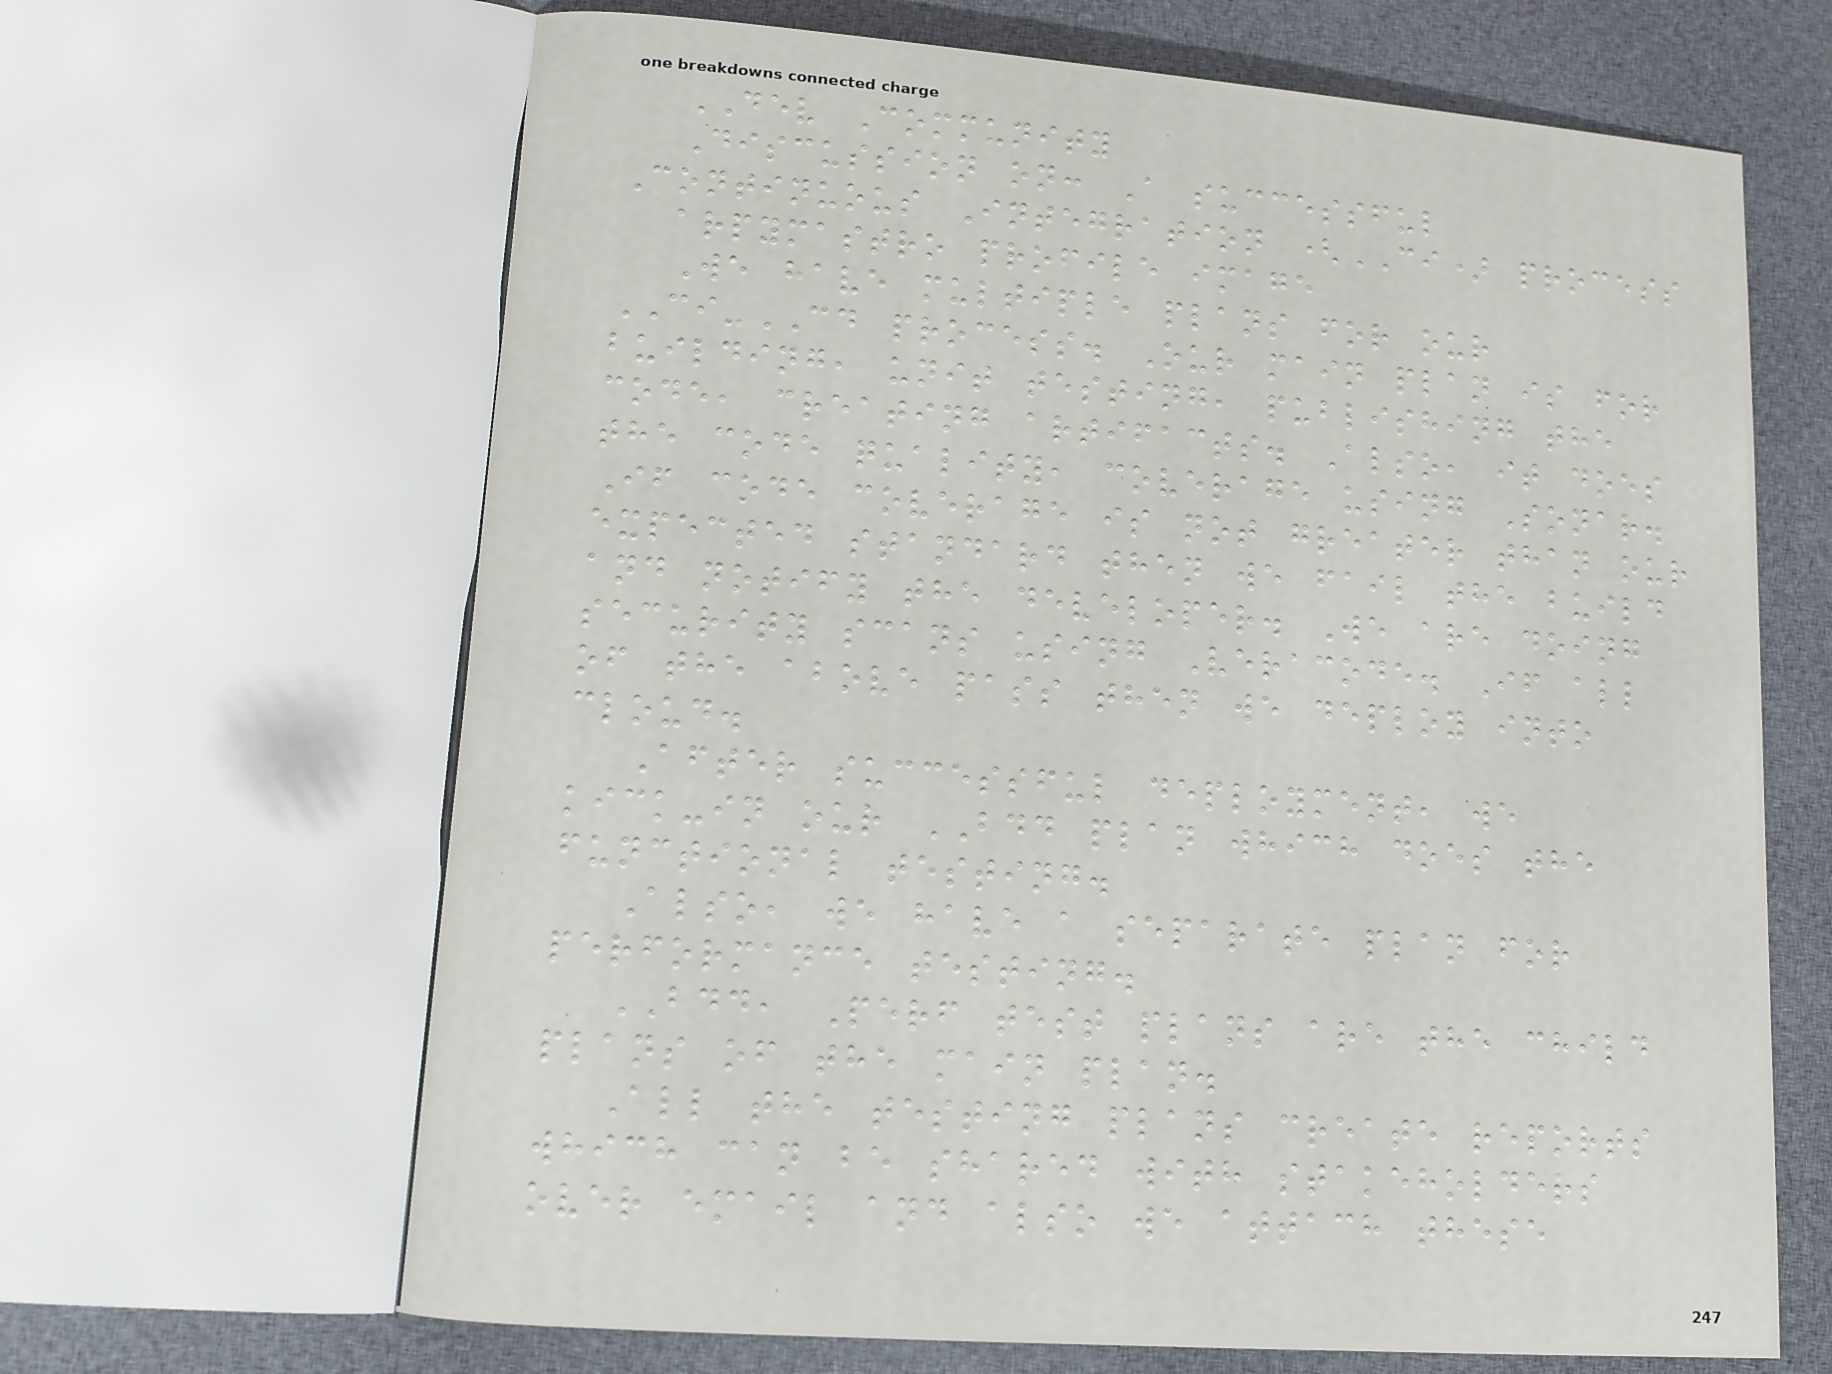DEV Community
Discussion on: A successful
Continuous Integration (CI) process
arpymastro profile image
We have multiple plans for our
CI-CD process. Our main plan is for
building, unit testing, publishing the
code, creating artifacts. Also, it does
the code quality, coverage using Sonar.
If code coverage is not greater than our
expected standard then we fail the build
and notify the developer. We are doing
security scans using Veracode. If all
of the above pass then we deploy into
cloud.
After successful deployment, we
kick-in our BDD plan which does the
functional testing.
Also, we have a separate plan for
performance testing.
BDD, Perf test plans are the child
plans of the main plan.
All the testing plans create reports
which can be shared with stakeholders
over email and also we attach these
